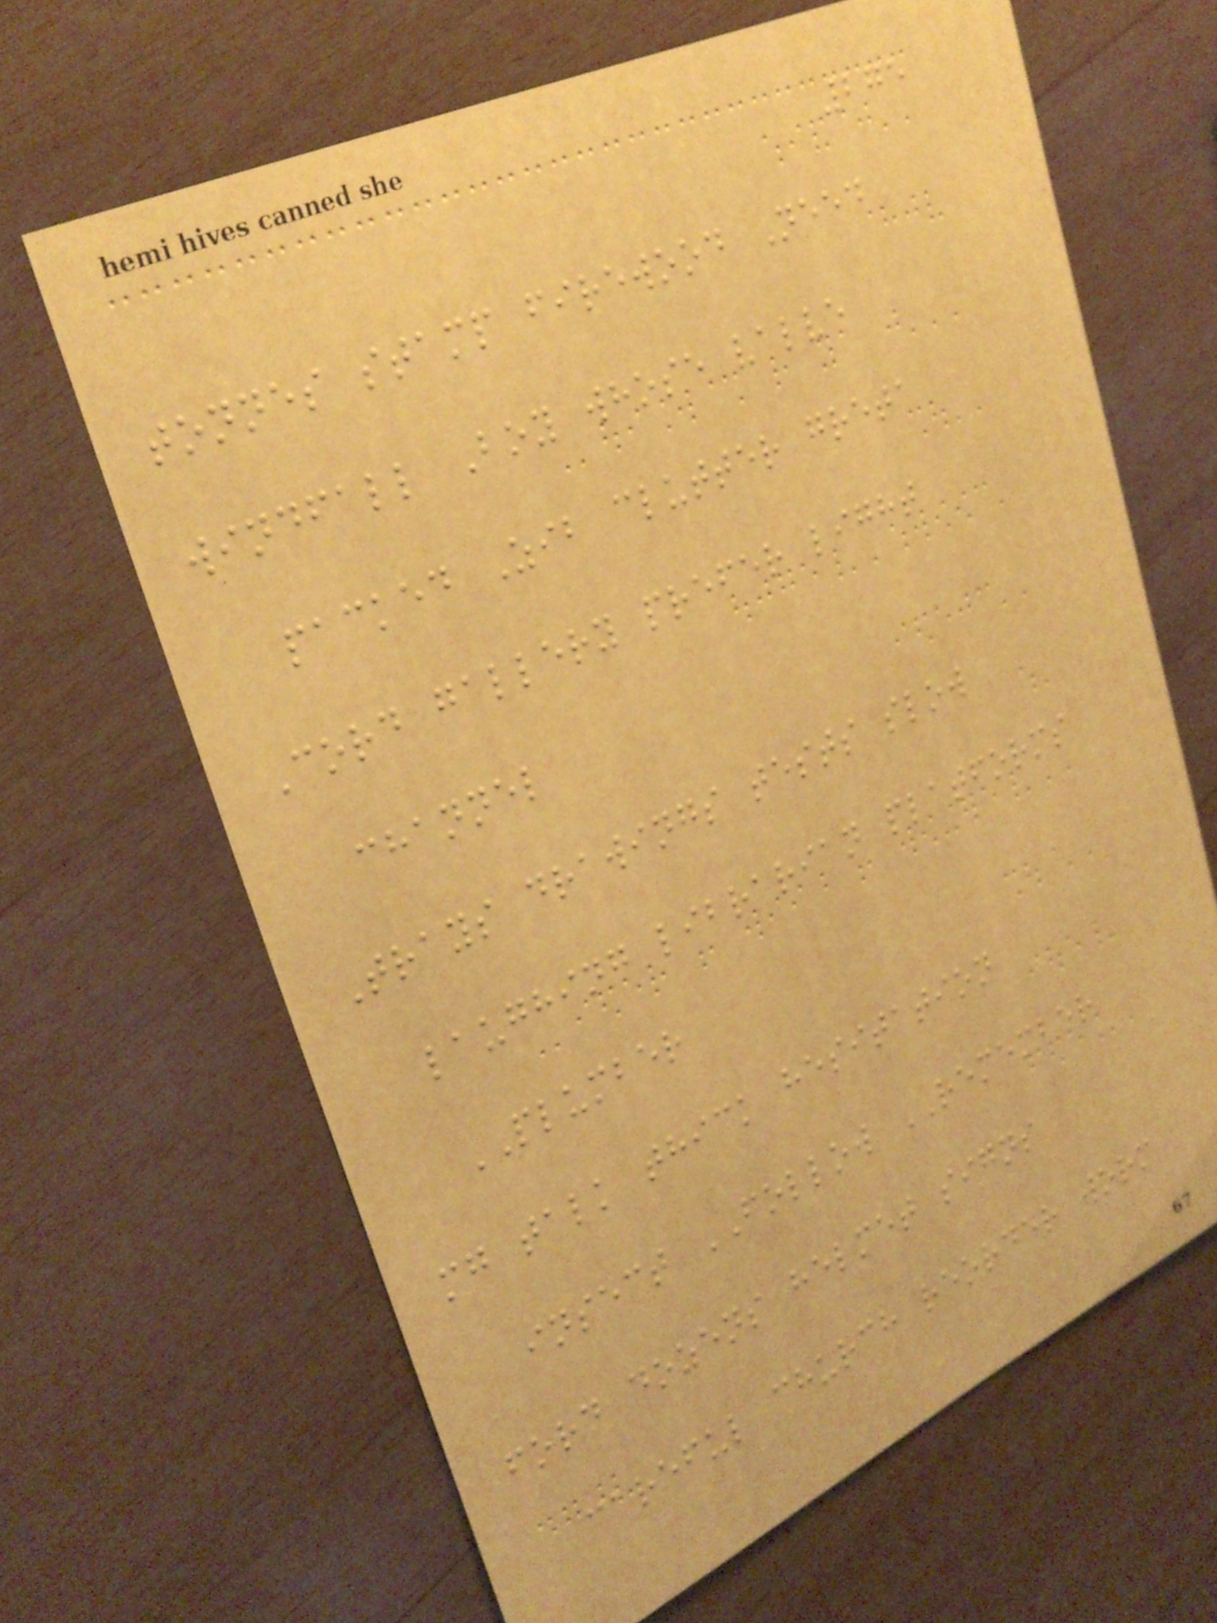275
tonnes stamp firewood Need
windfall Boy whose valve
packed Zib clutter greta
Cord gallery prefer light
channel
Trays drawings tests slow
laughing librarian platforms
PLUMBER
mg talk thick hesitation
insect FOLLOW REMEMBER
ford dozens helmet signs
careful church reorder worm
